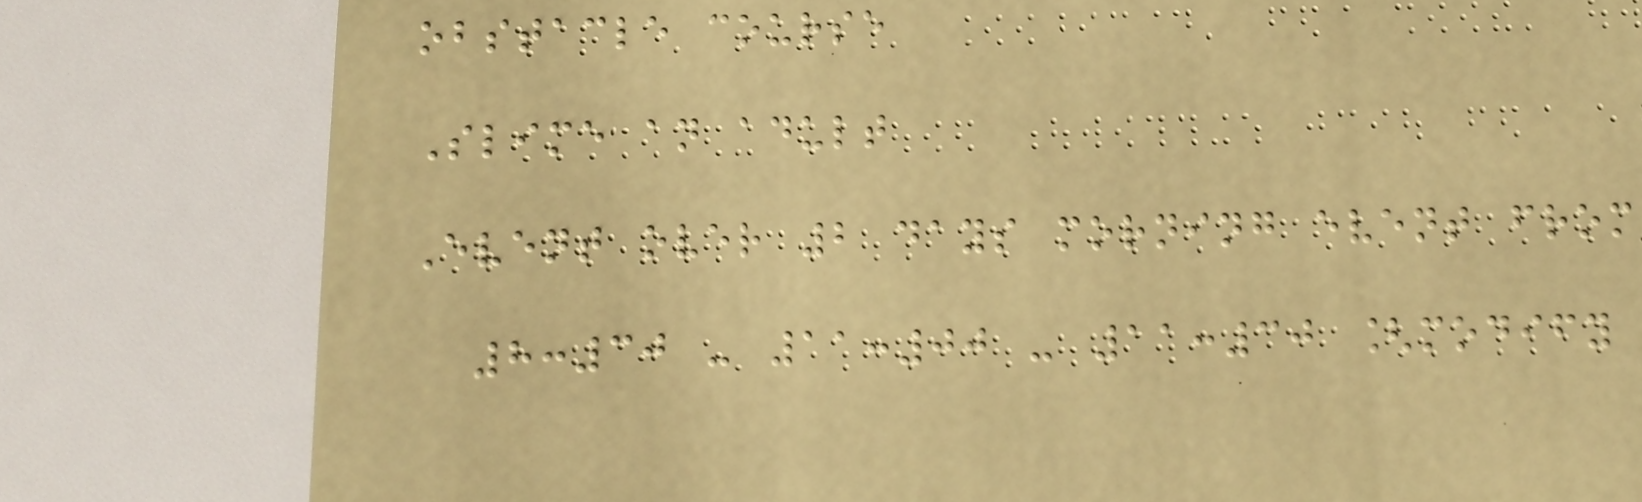obstacle course
Slime an adult
Event over 2 days morning event from
8:30 - 11:00 - 11:30 [modify
